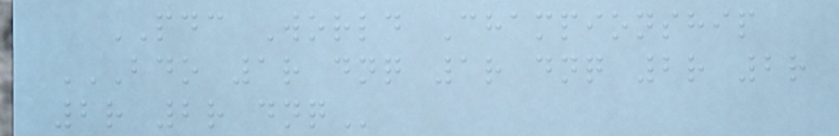PDC World Championship
BDO 1R DNQ 1R DNQ 2R 2R
2R 2R DNQ
